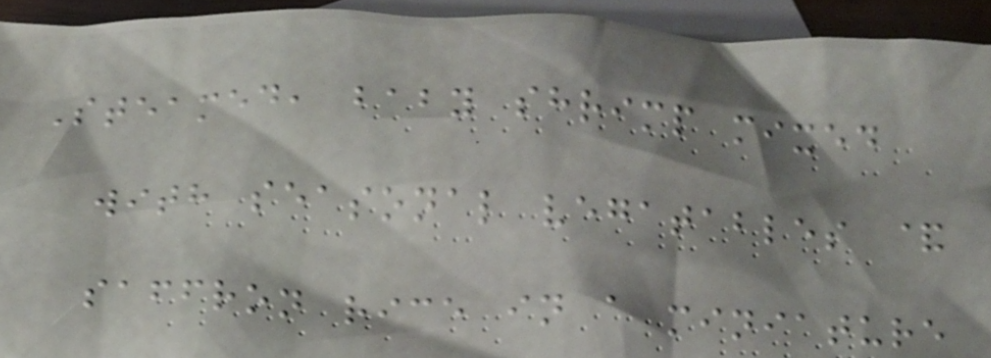Steamed, baby shrimp mixed
with seasonal vegatables &
saffron rice in a miniature
